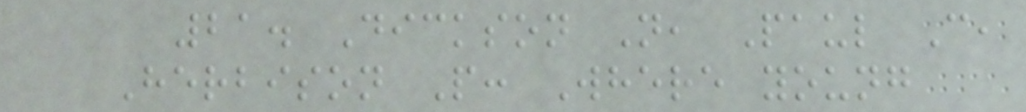21. Dickson N, Paul C,
Herbison P: Where young
